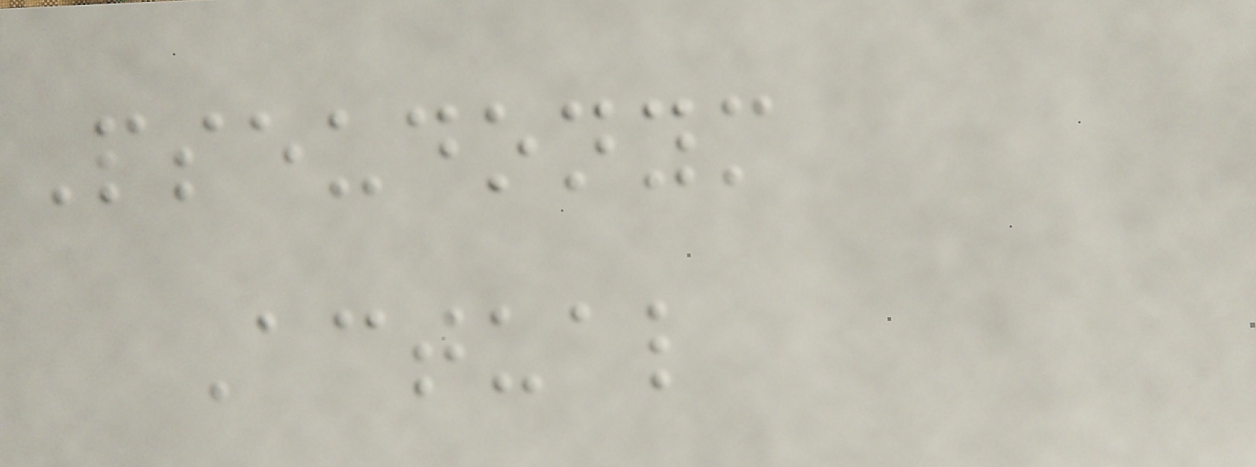Pseudonym
Actual
